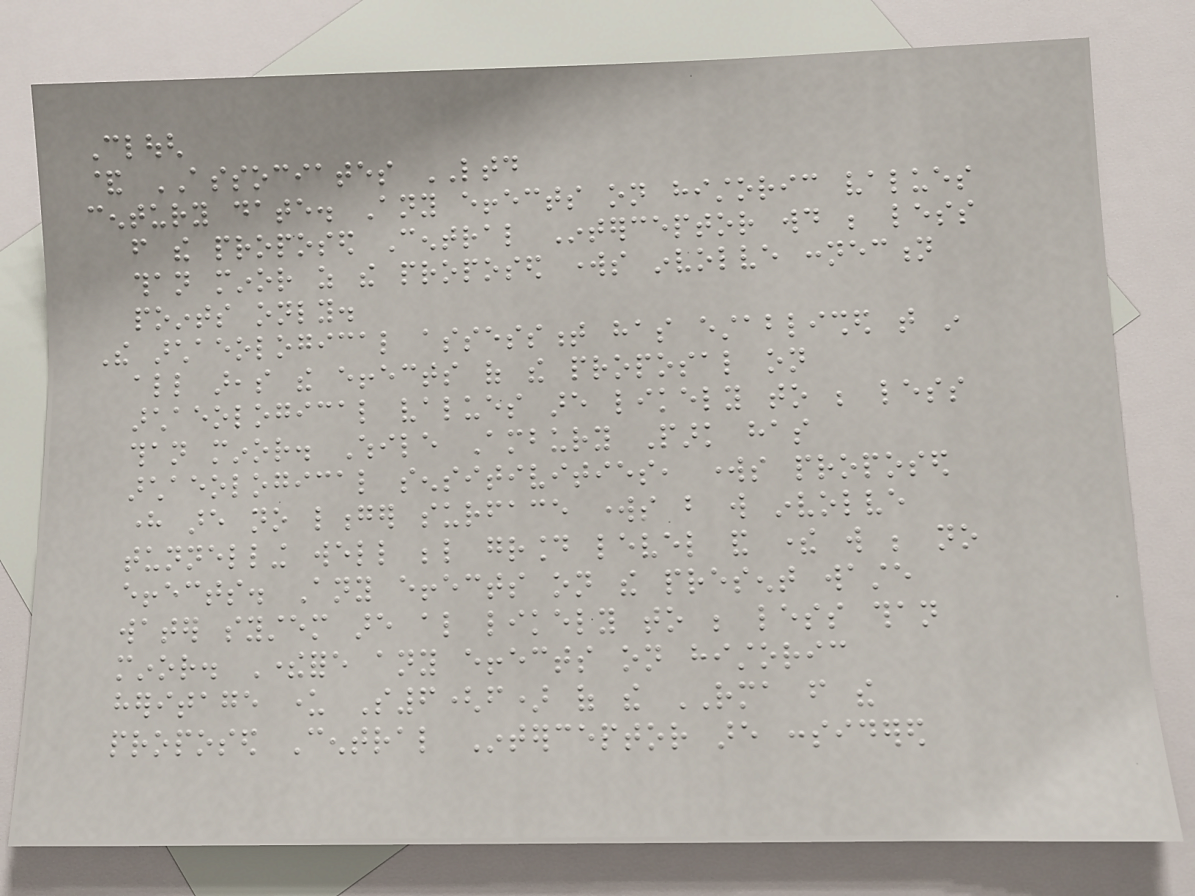Clough
& ASSOCIATES LTD
century date. Any effects on historic values
from the proposed Central Interceptor would be less
than minor as the proposed works involve connection
points only.
The archaeological assessment has established that in
all areas the effects of the proposal on
archaeological values are likely to be less
than minor. While Ambury Park has
archaeological sensitivities, works proposed
here are no longer surface works but will involve
tunnelling well below ground level and there will be no
effects. Any effects on the present waste
water system are also likely to be less than
minor. Therefore any effects on historic
heritage under S6(f) of the RMA from the
proposed Central Interceptor are considered
